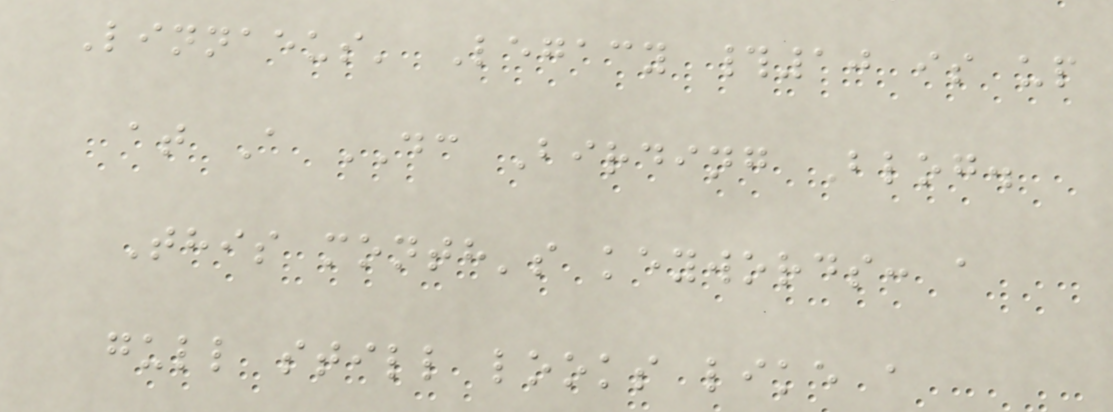Linnaeus' Legacy #10 is up
at A DC Birding Blog.
This month's keywords: a
gull still looks like a
